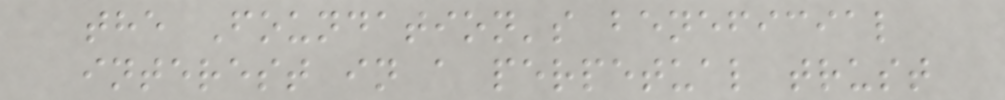the Foundation's beneficial
interest in a perpetual trust
